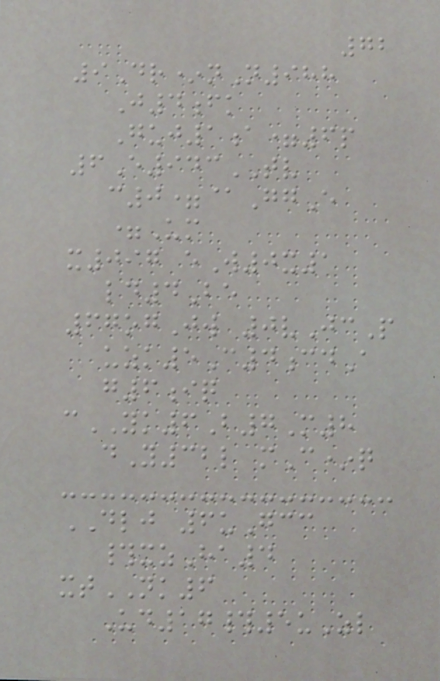72
9Dr*nN988
J4fk
Guj1a=6p
6E943TV
c0=@GgE
=Um
x097 eW0x1
ld4Be
67ogJw 0vJcP
uzk5C4cdA
g6iq
cYK6B7M8
dY32l mC*q
DLJ 6uGcc
#xzHa4
xtNK6
Ud17#5uZl
